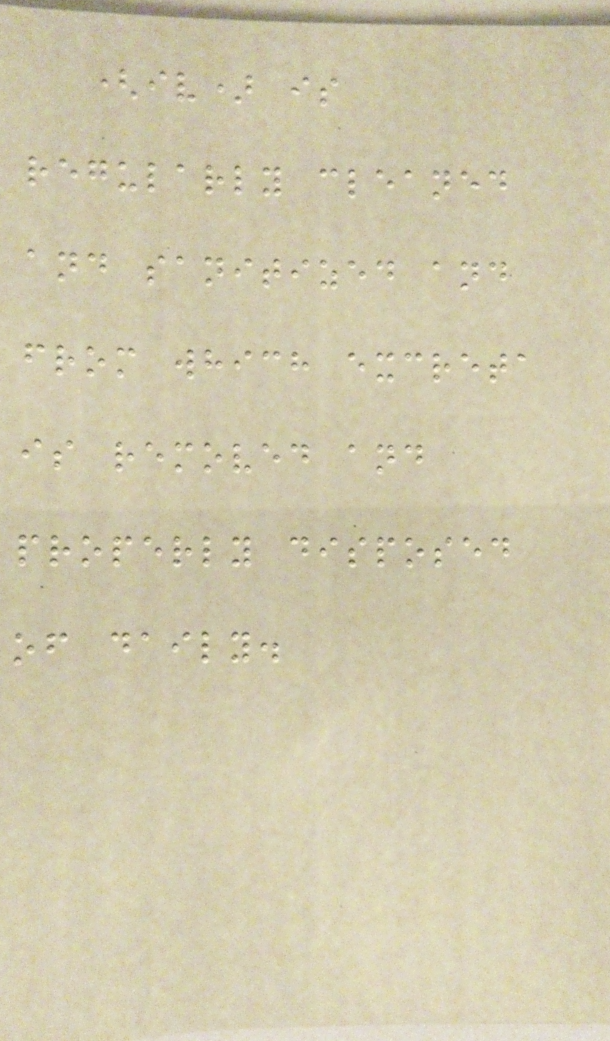(iv) is
regularly cleaned
and sanitized and
from which excreta
is removed and
properly disposed
of daily.
